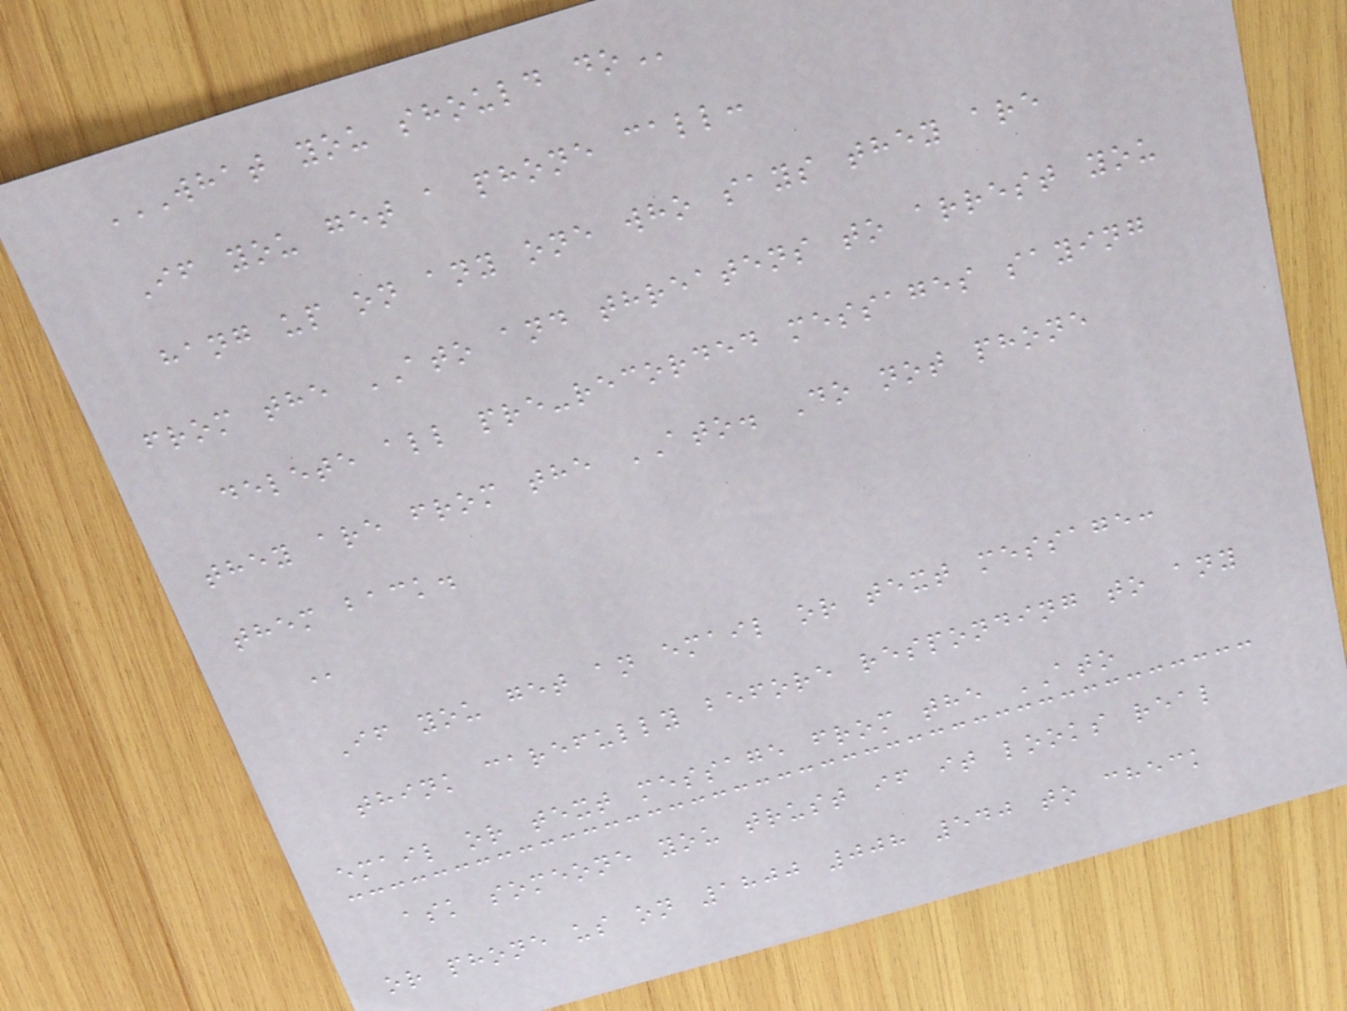WHAT YOU SHOULD DO
If you get a phone call:
hang up on any one who says they are
from the ATO and threatens to arrest you
delete all pre-recorded messages saying
they are from the ATO. Do not phone
them back.
@
If you get an email or text message:
think carefully before responding to any
email or text message from the ATO
ask someone you trust if it looks real
or phone us on 1800 008 540 to check
